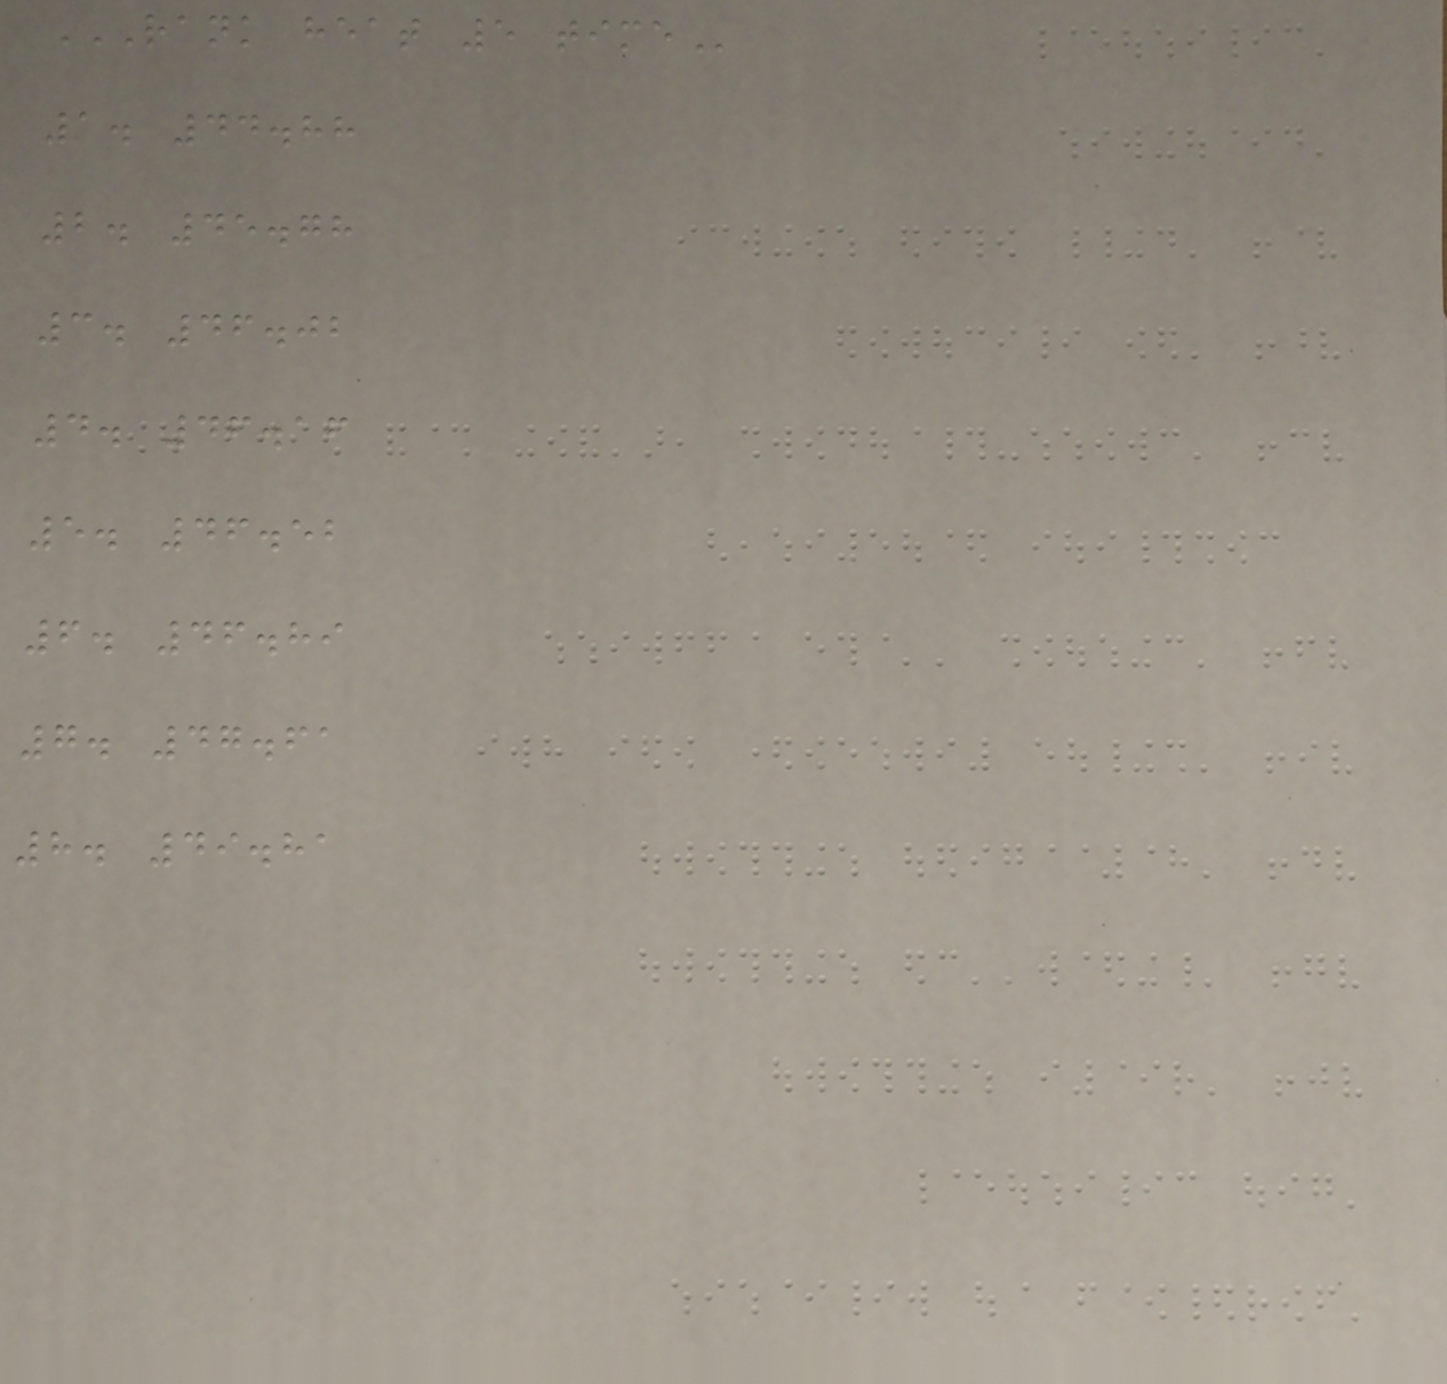RANK HEAT 5 TIME
1. 44.88
2. 45.78
3. 46.02
4. 46.16
5. 46.52
6. 46.89
7. 47.61
8. 49.81
